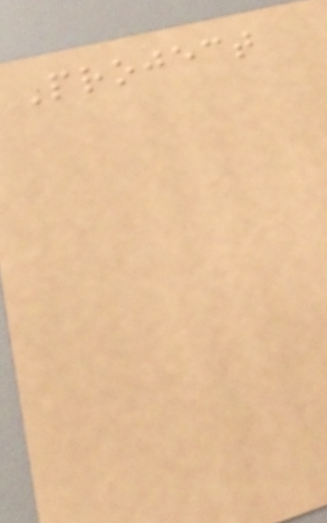Project
